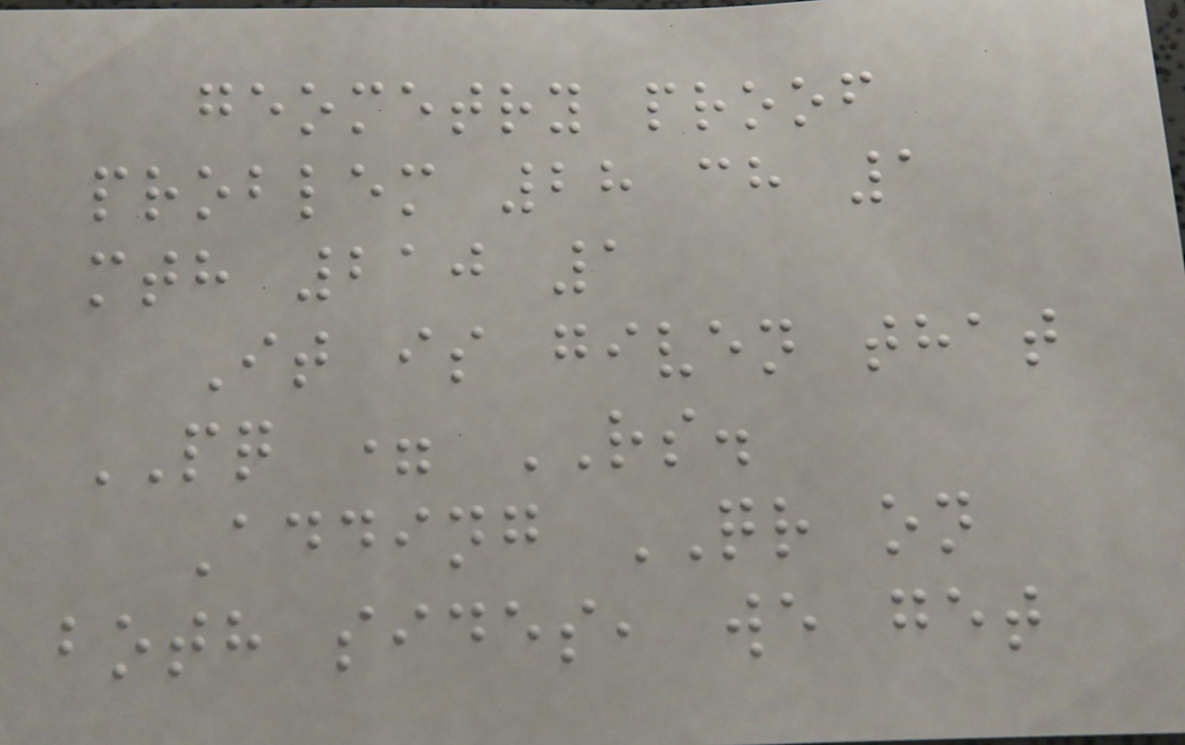geometry proof
problem 28 ch 1
mth 210 1
It is given that
PQ = RS.
Adding QR on
both sides, we get
